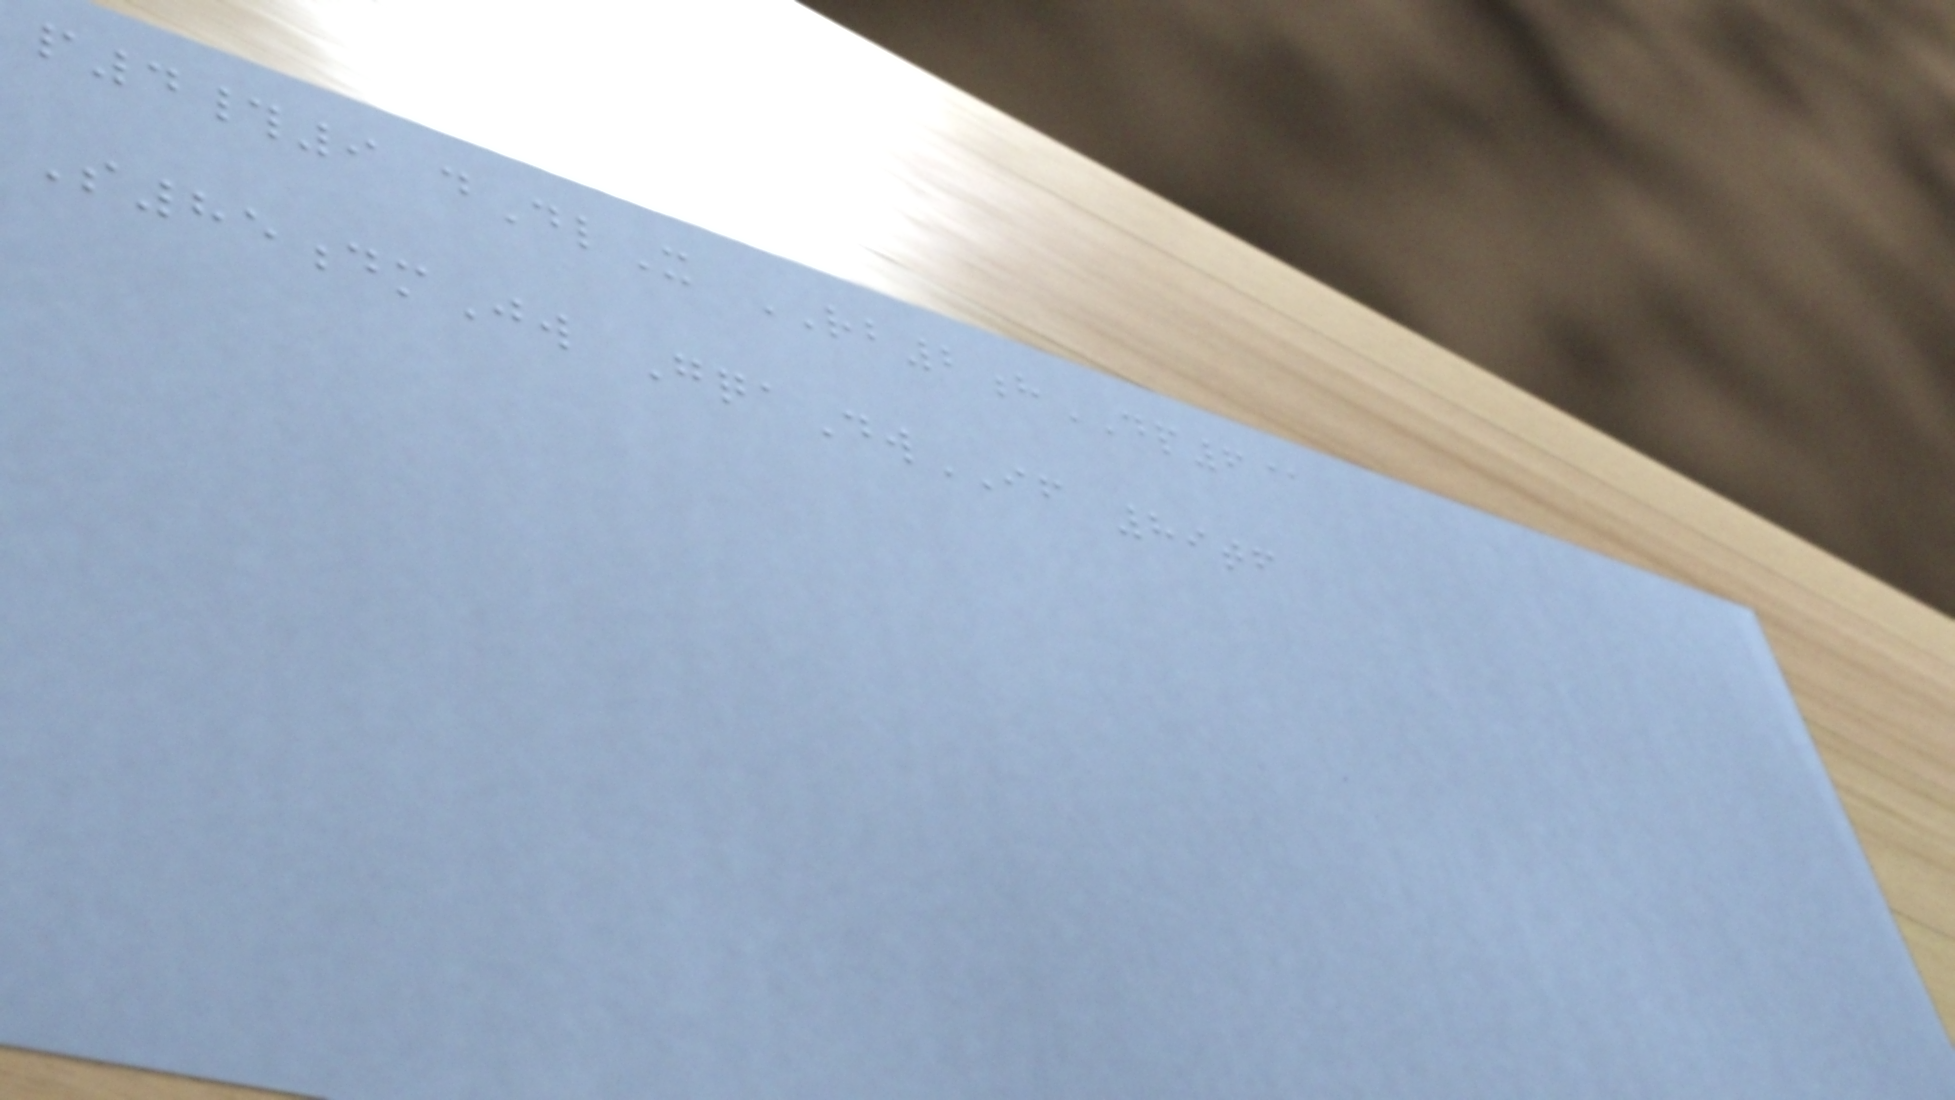p4#9 dDlX RB2hDP6@
S85dmJw GqaDwIF 89tf
